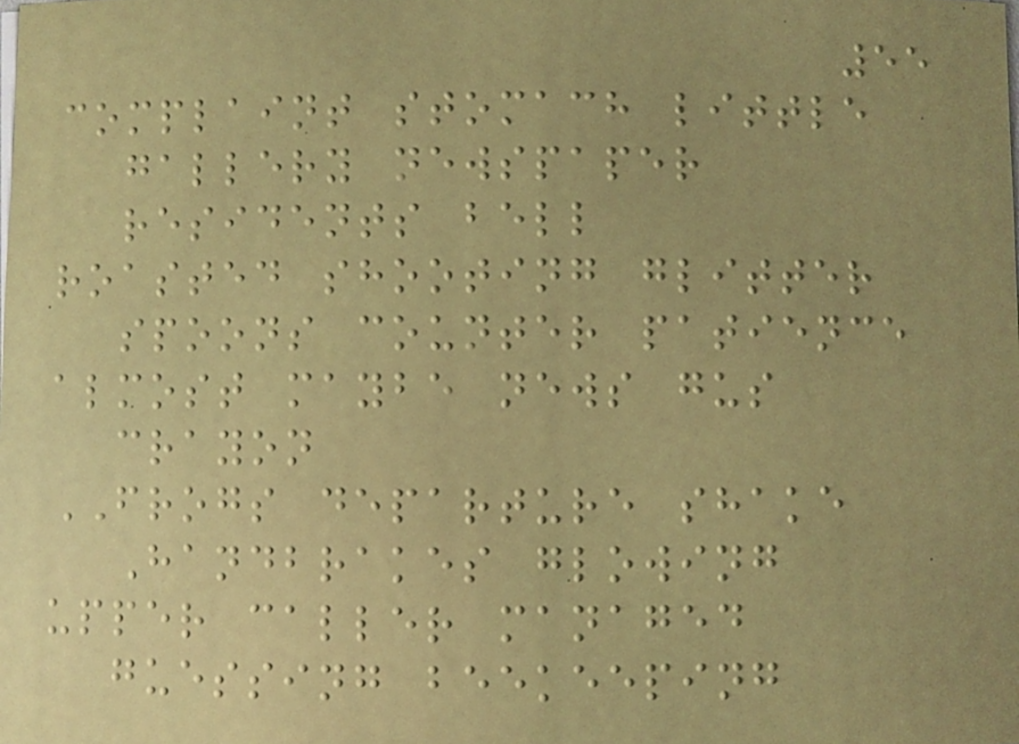55
complaint stomach little
gallery newspaper
residents bell
roasted shooting glitter
spoons counter patience
almost maybe news gus
crayon
FROGS departure shake
Handbrakes glowing
upper caller managed
guessing beekeeping
